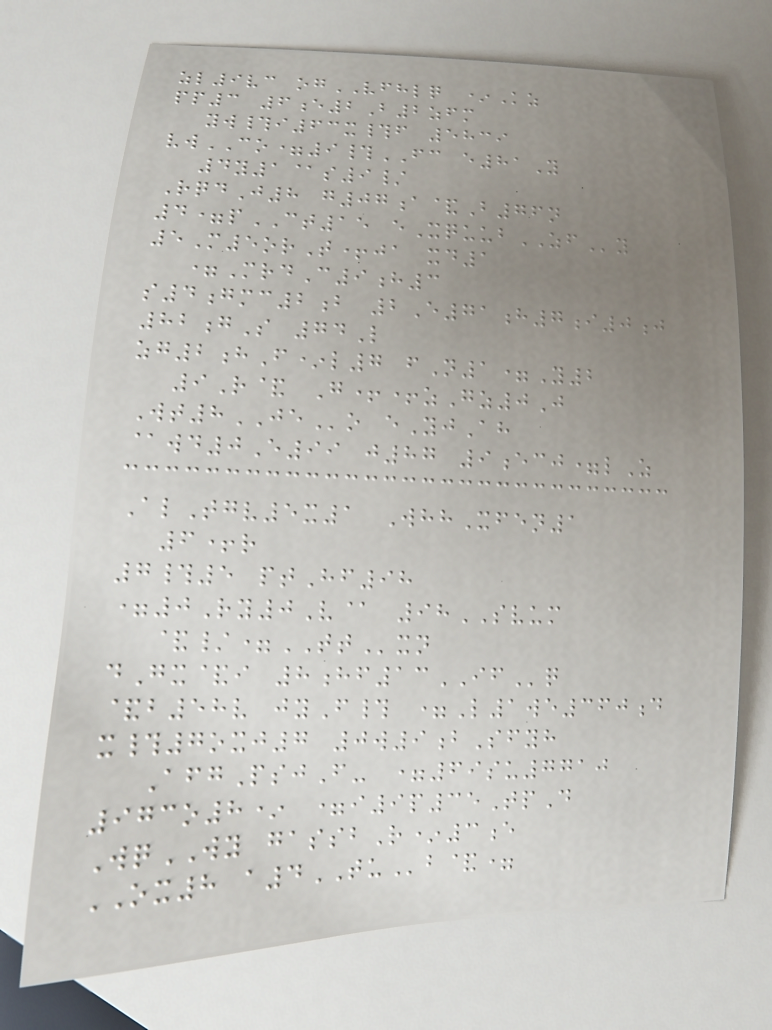zl9vc ogVFHLQ *Kz
pp3 6e2B2zfm
yw#i63x#f 5839
vwCO=9#FC e81Y
4y1@s9/
RqdJ8 g07a&B76n
4=pCT15 eXquubZFy
5M5orT+ja xd1
=MrdC9h3
s4gmc2b 2E71h7i0j
82gS 74L
zg2hF*l7 fN1=Y2
9R& G++zGz0J
Wt8JEo eYjAh
@wd0E99 j87 9ecj=lZ
AlTgv5x1 WhhXfen1
6+r
7#5 ptHf98
=0Ry0V@ 98SVUM
&/=TTxn
dGx&i 8hf13IFq
&b58v jyF# =L1we360d
x#7oxj7 0w9bSfyh
AfgPsjF- =69su7710
973o8* =i9p35TpD
WqWY gassbR*3e
OX8 a4TUb&=
